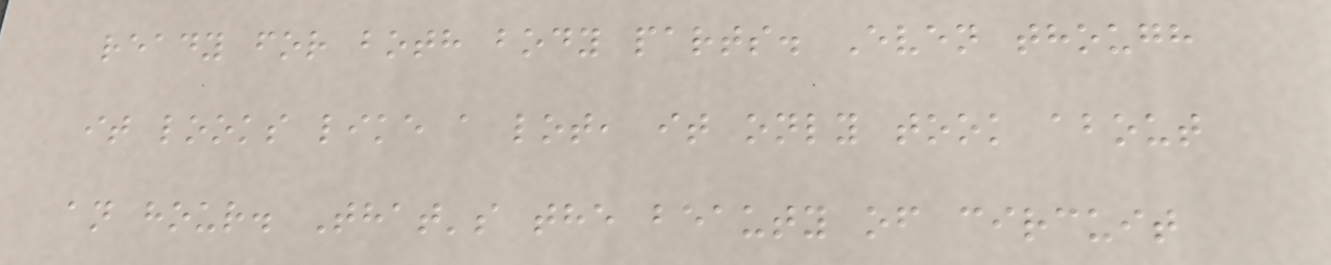ready for both body parts. Even though
it looks like a lot, it only took about
an hour. That's the beauty of circuit
